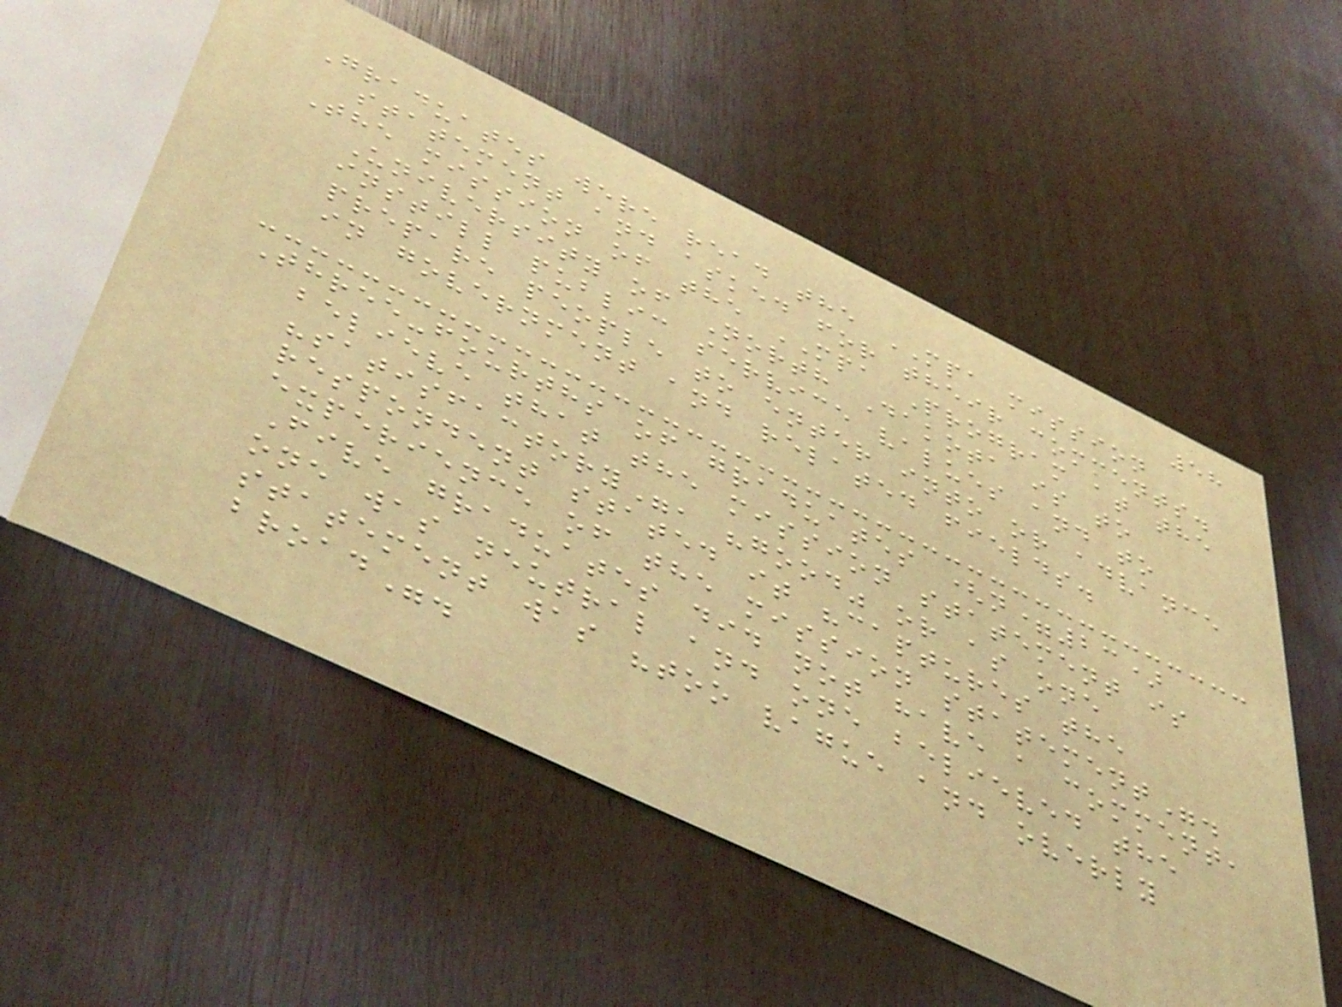58
Graduates were read the MPA mission
statement and asked for their comments.
The mission of the MPA Program at the
University of North Dakota is to
instill public service values and to
prepare people to enter into or advance
in government and related fields.
Three-fourths of graduates (n=23)
believe that the mission statement is
"satisfactory", "good" or as one
respondent stated it "captures the
experience of the mission statement".
Five graduates did not have a comment,
one was neutral and one believed the
statement was "too vague and overly
broad".
